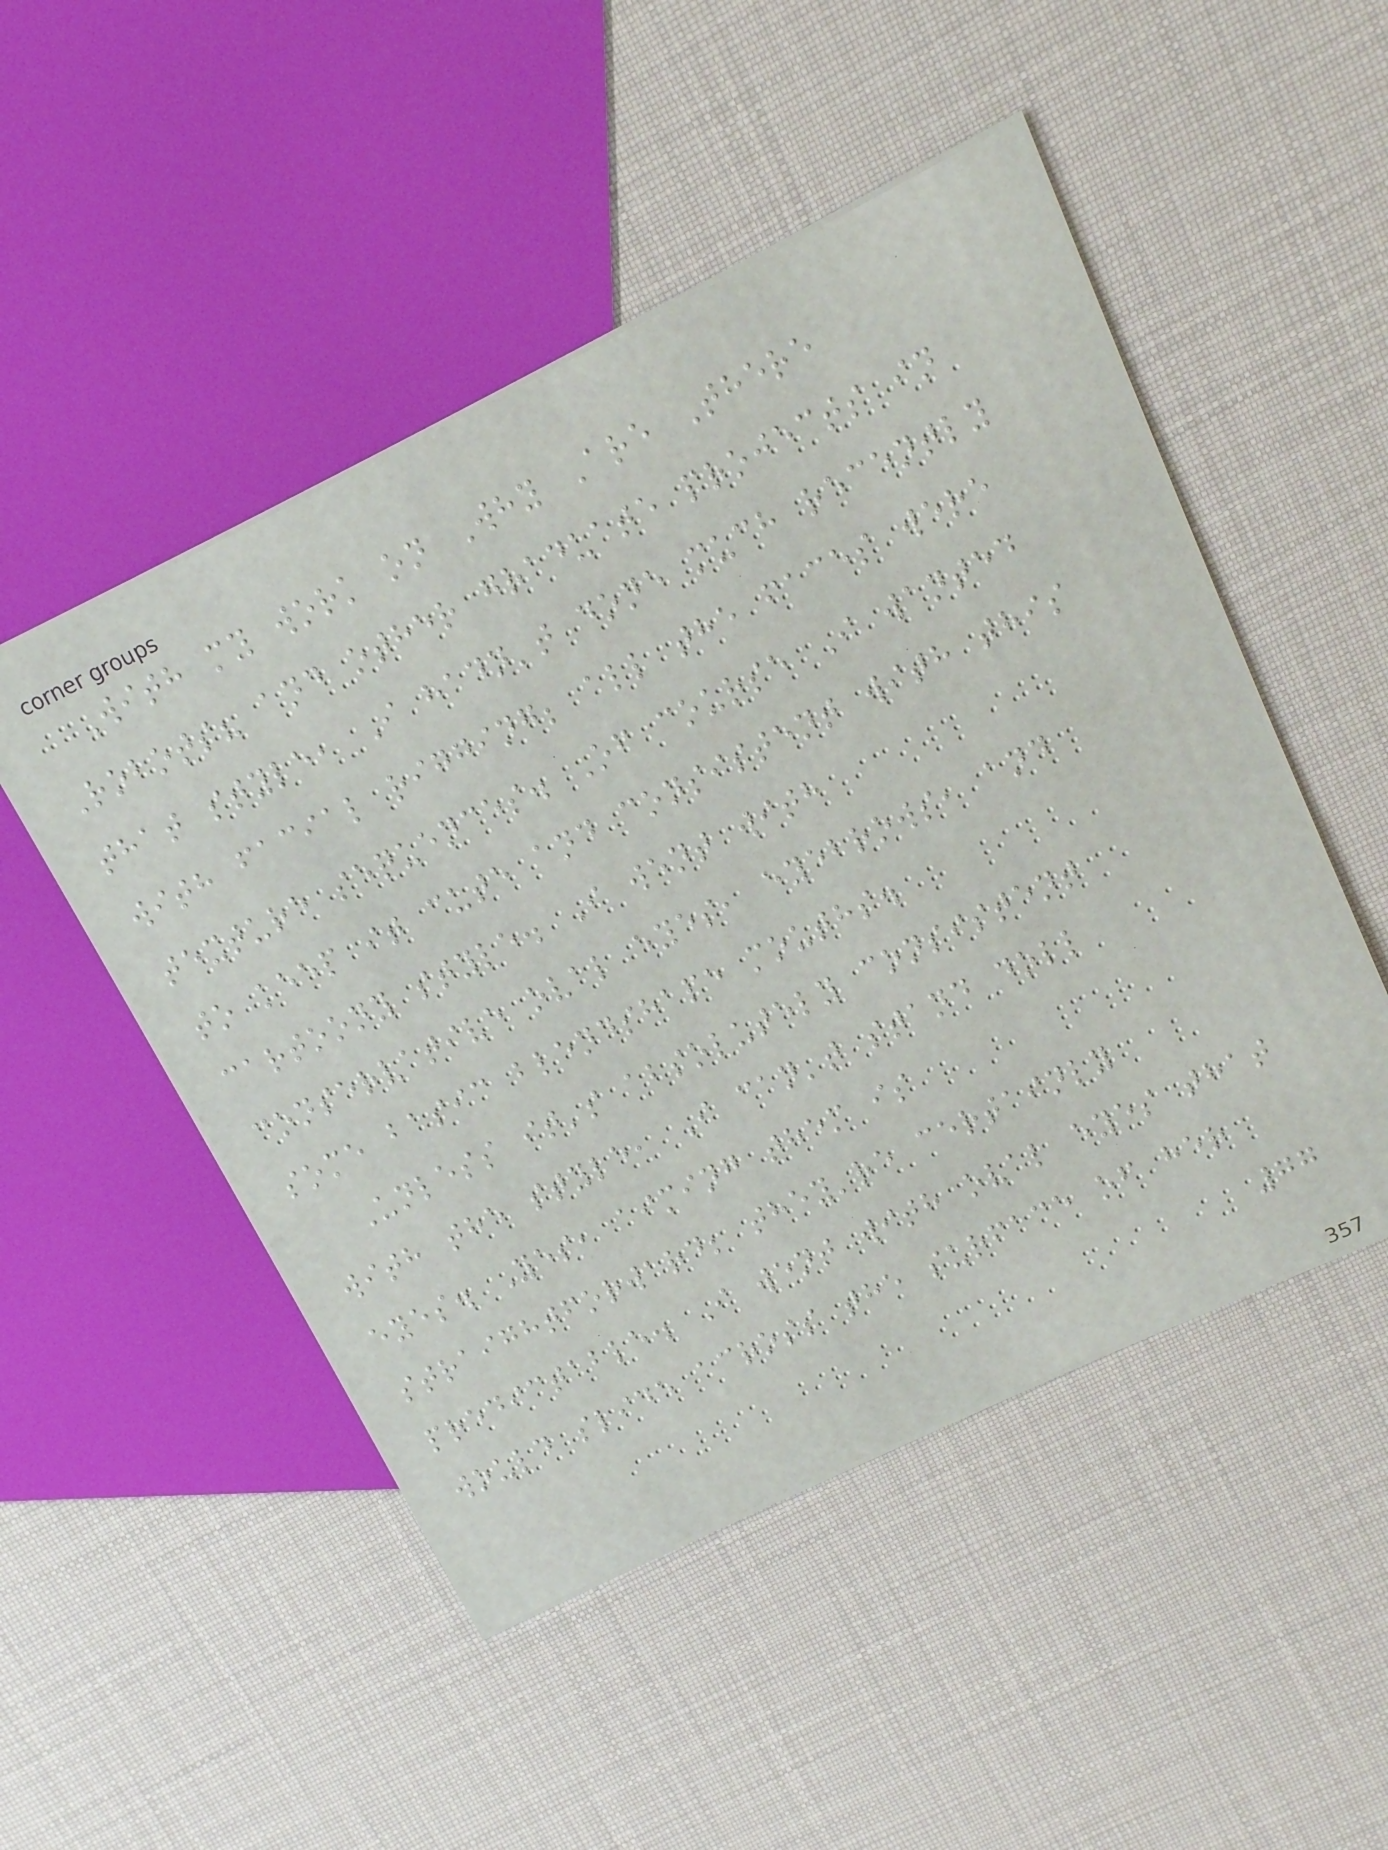With my work on Why Are There
Robots? and other graduate projects in
that style, I hadn't done much recently
with facial rigging; all the faces were
texture sequences. Of course I wanted
to keep it cute and consistent with this
cartoony style. I went with
conservative oval eyes, eyebrows, and
some basic blendshape mouths.
Unless it's absolutely consistent
with the style, I can't stand doll
eyes. Yes, aiming them is
straightforward; they're certainly
predictable. I went with oval eyes that
would slide across the surface of her
77
